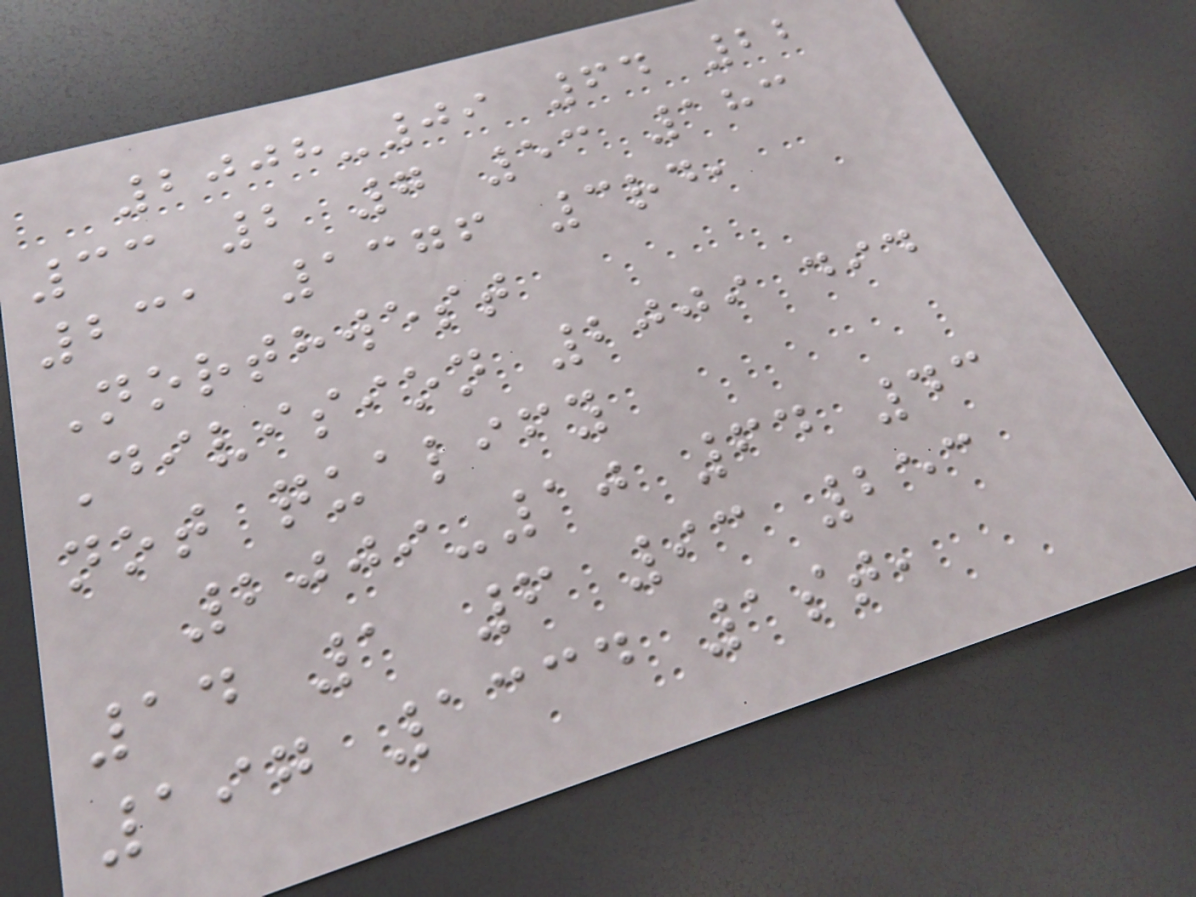2008-09 64 22
33 2 7 53 183
231 1376 3rd,
Northwest
Division 2009 did
not qualify
2009-10 64 43
14 1 6 93 253
197 1334 1st,
